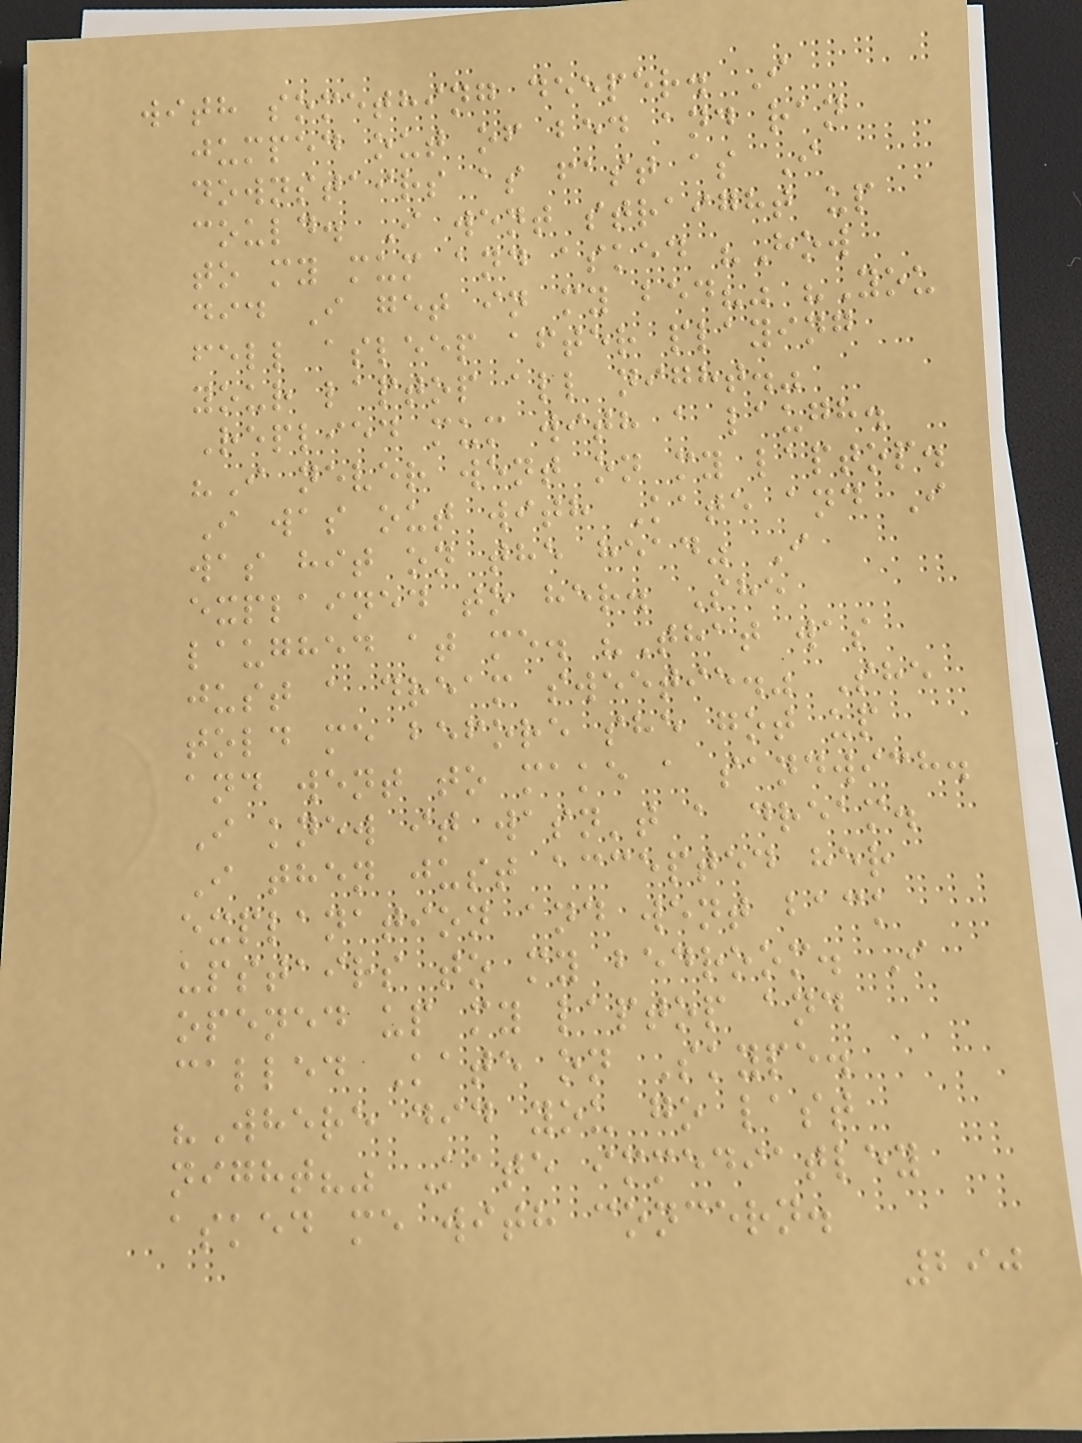with something deeper. I
jumped out of bed and ran
downstairs as fast as I
could. I went straight up
to my mum and asked "How
did I get in my bed?" "You
fell asleep after playing
your laptop all night."
Replied mum with a laugh.
"I never went on my laptop.
I was out with Kate and I
was hit on the head" I
explained to her. She
laughed at me. "That was
just a dream sweetie." She
told me before she got up
and went to make a sandwich.
I knew it wasn't a dream.
I then just accepted her
explanation and went back
upstairs to my bedroom. I
opened up my laptop and
called Kate on Skype.
"Where did you go last
night?" Kate immediatley
asked me with concern.
290
